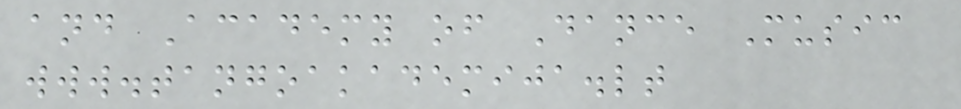and Academy of Dance Music
www.tangoakademija.lt
